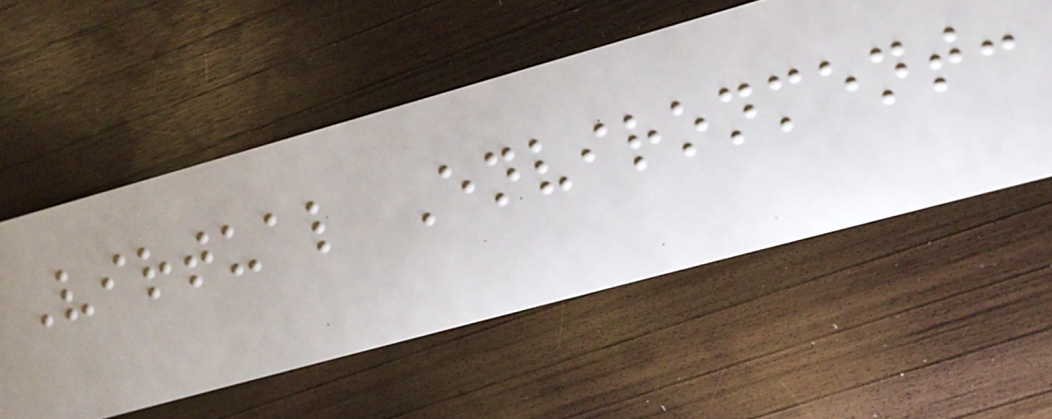Virtual Environment:
